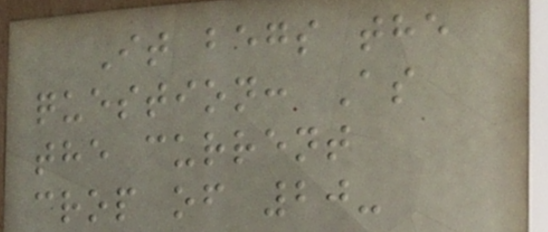It begs the
question: As
the current
crop of 20-
